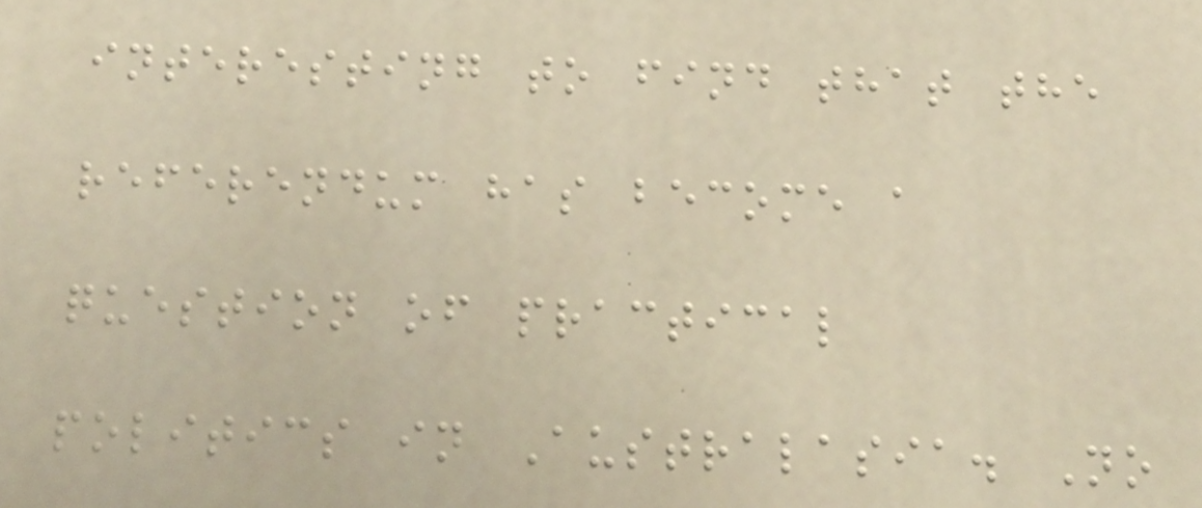interesting to find that the
referendum has become a
question of practical
politics in Australasia. No
